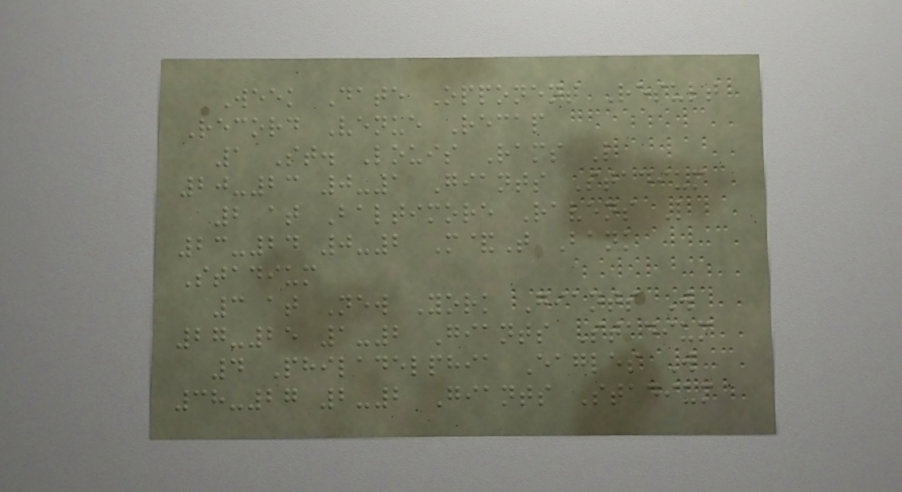Week Date Opponent Result
Record Venue Recap
1 St. Louis Rams L
20-23 0-1 Giants Stadium
2 at Baltimore Ravens L
23-24 0-2 M&T Bank
Stadium
3 at New York Giants W
27-25 1-2 Giants Stadium
4 Philadelphia Eagles W
38-27 2-2 Giants Stadium
